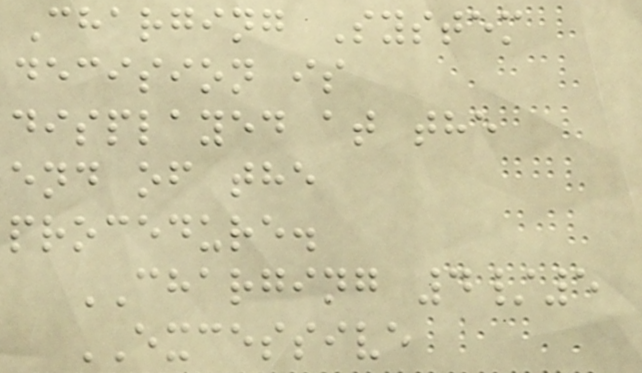Charging System
decision is
displayed at the
end of the
procedure.
CHARGING 4/5
EXCESSIVE
